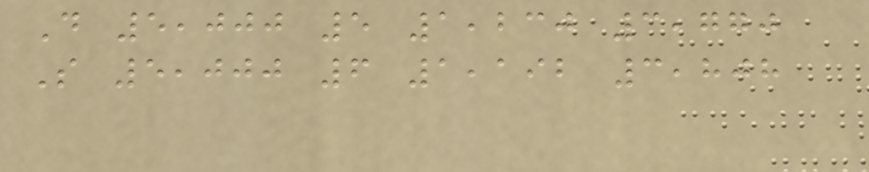D 5,000 5 1,230 3,770
S 5,000 6 1,192 3,808
